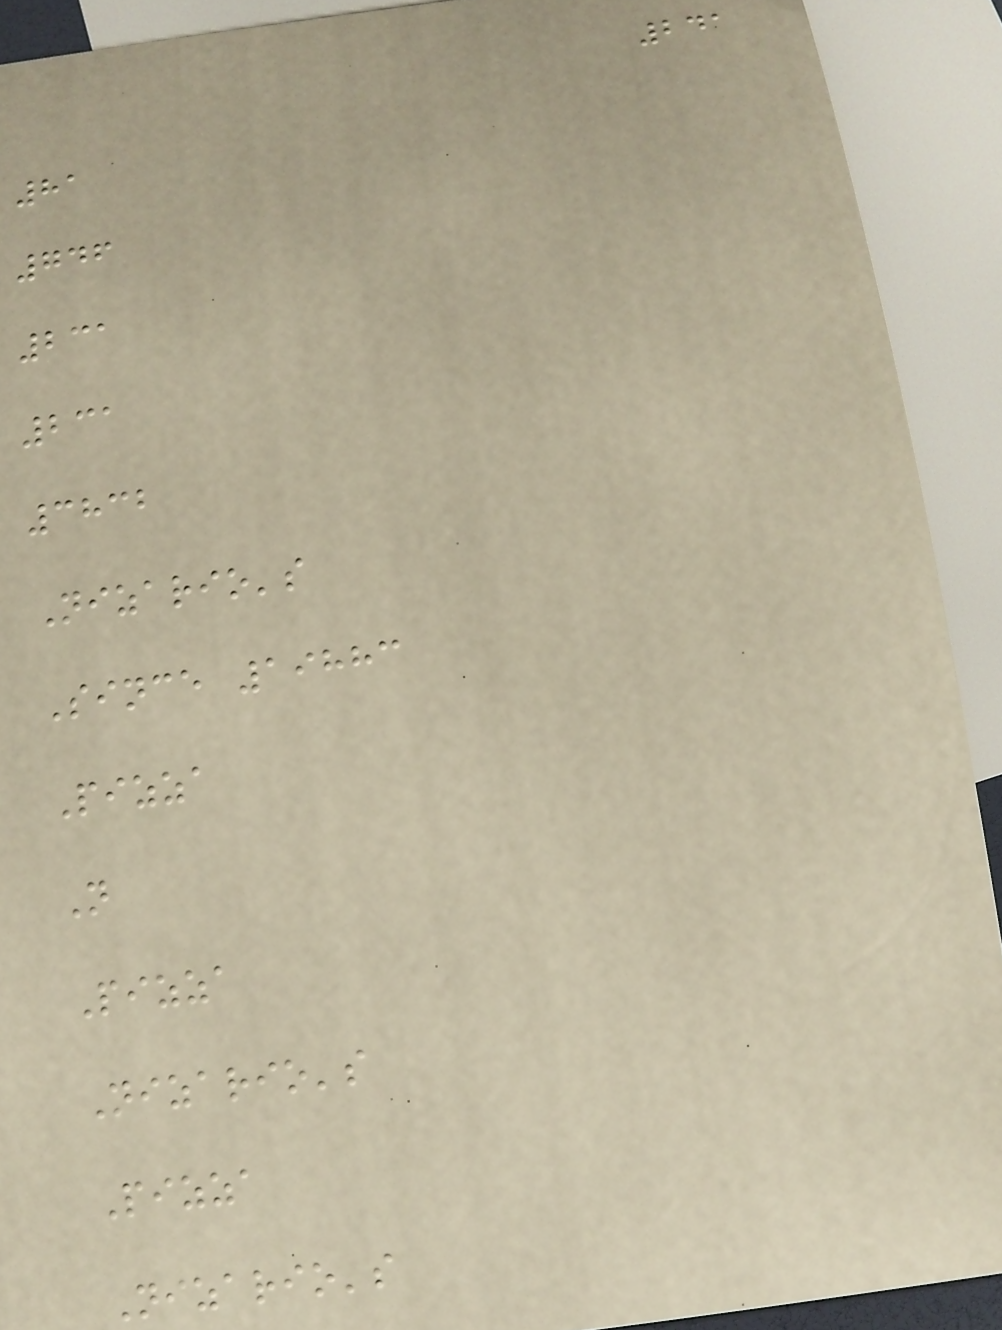241
81
746
231
231
3832
Nizario's
Since 19883
Pizza
N
Pizza
Nizario's
Pizza
Nizario's
